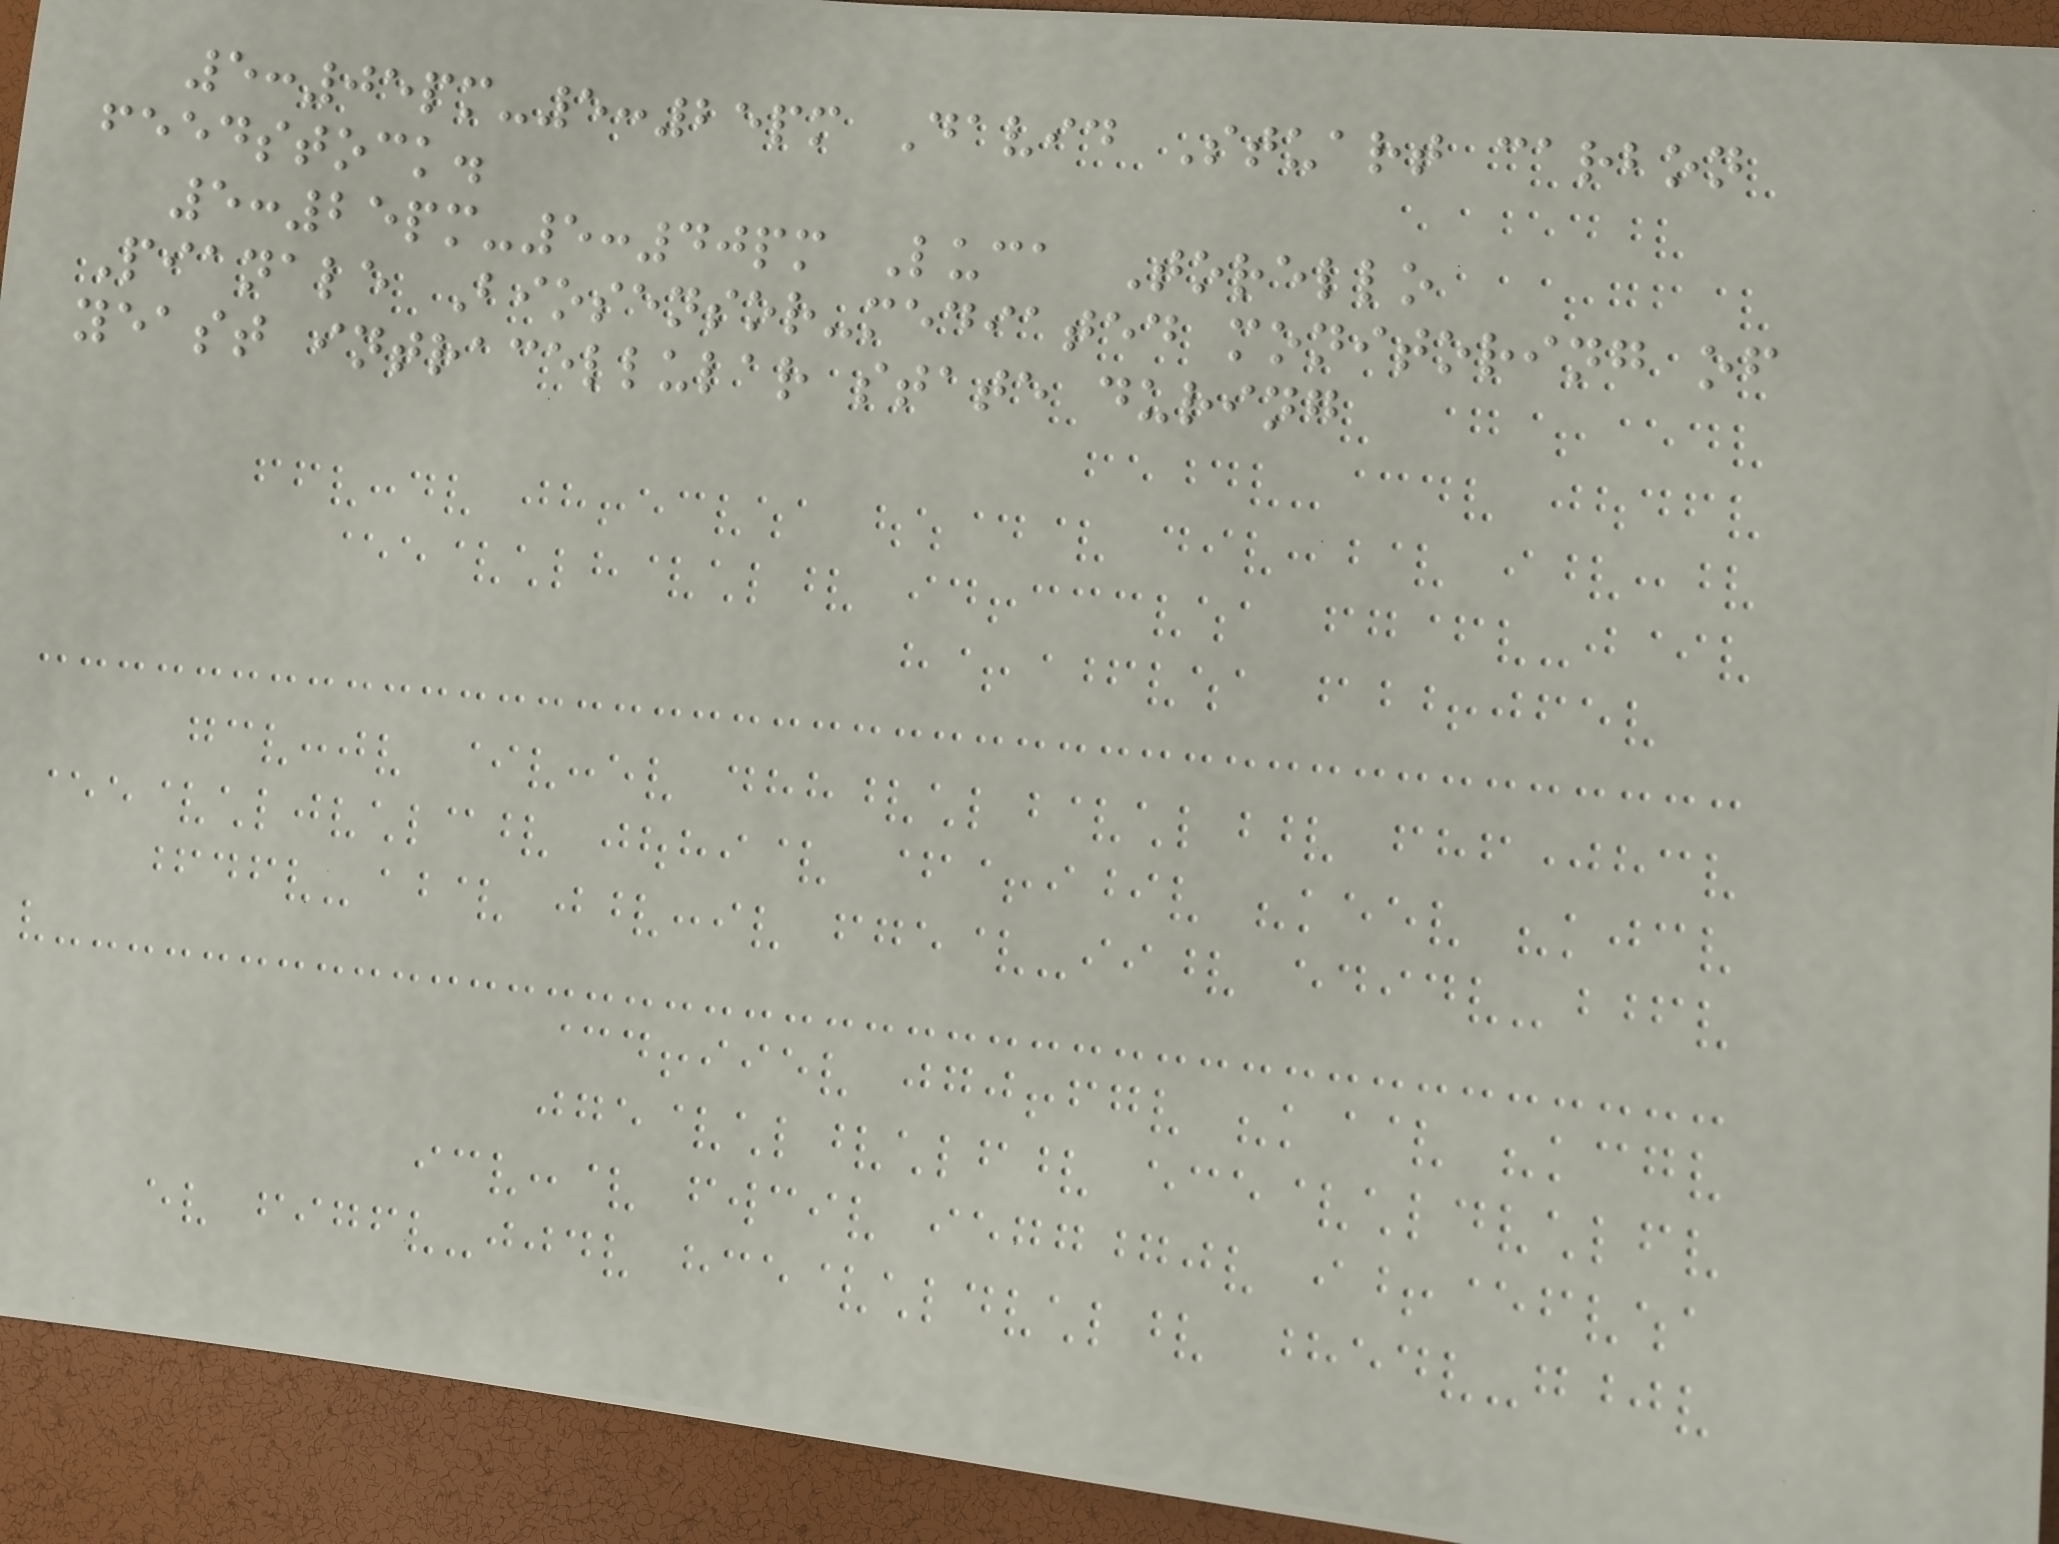5:05pm-5:25pm David Stuart carbon
feedstock.
5:25pm-5:40pm Luca Torello
Pianale Biosensor-mediated monitoring of
yeast intracellular state during
